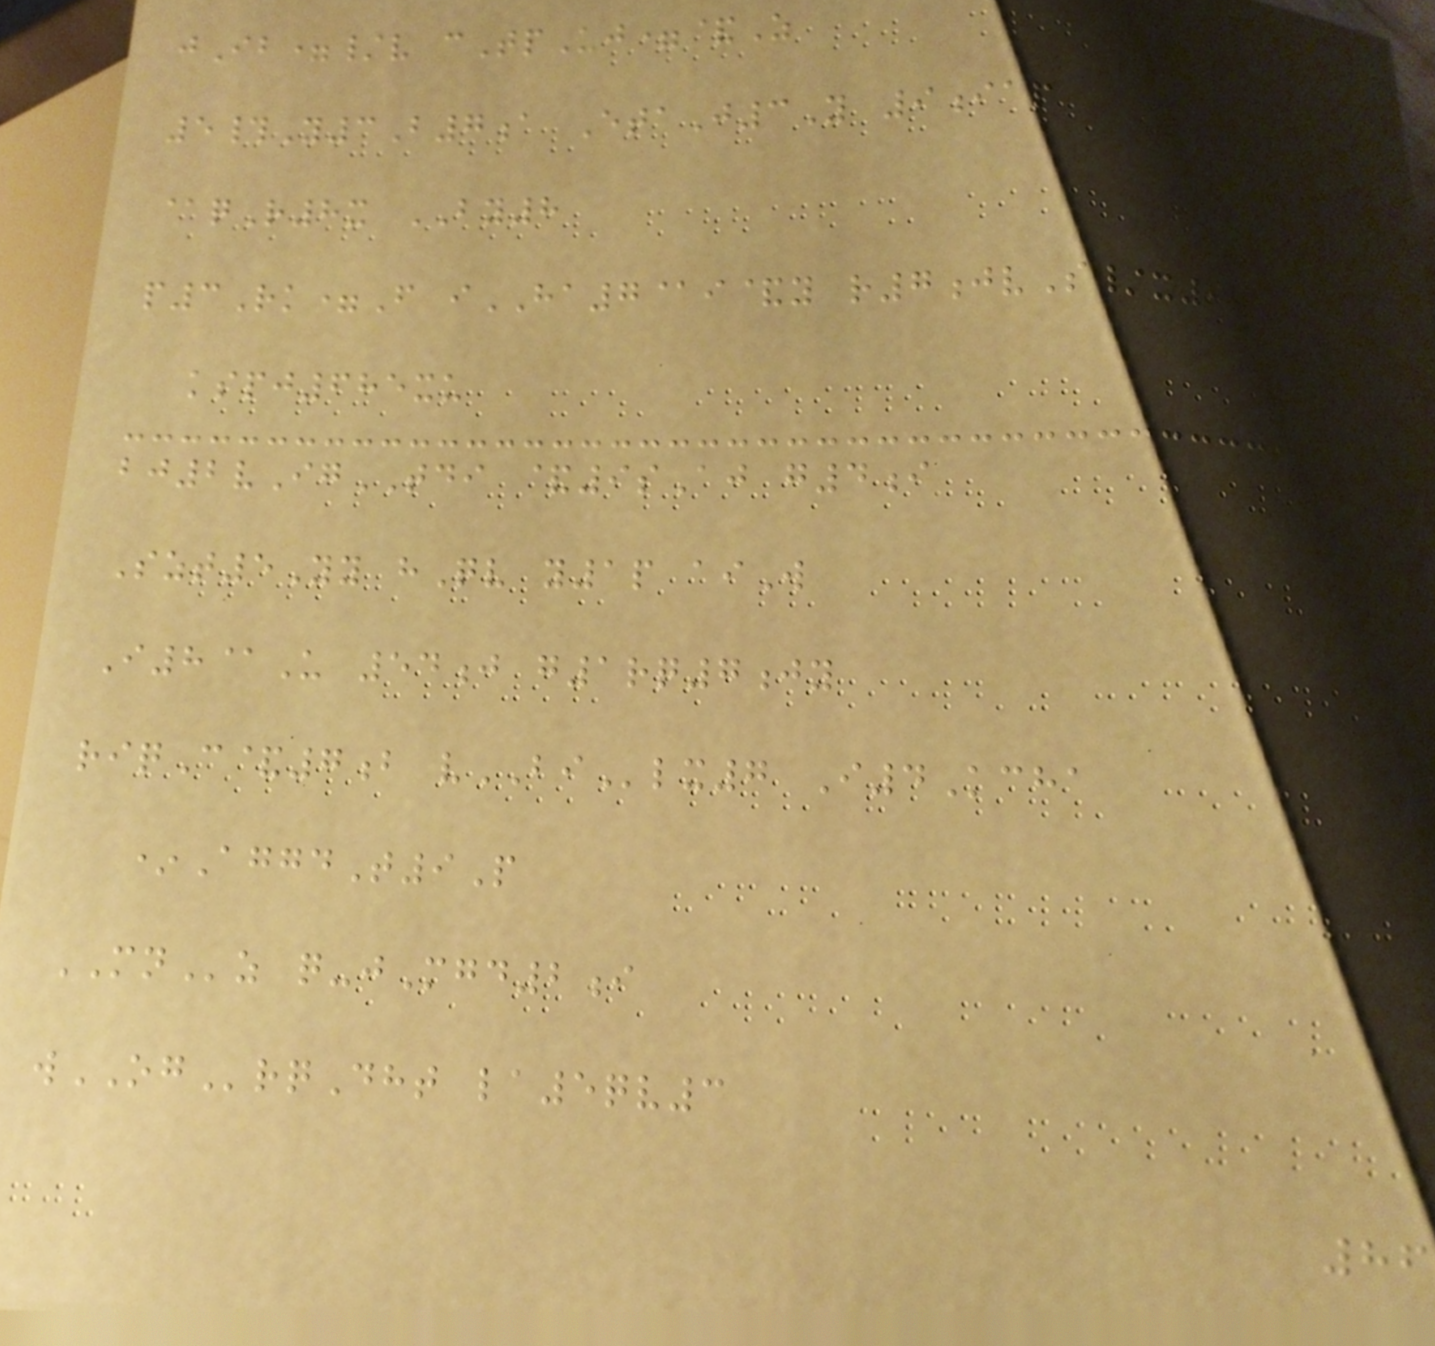jIb=/v cTpUj=&Z
5#Y3B7a EtaJ3Y 9iap
@qR8x BY8
p3Rk=F iHA7@i&y r7jvS/x9
kspj685xu
bj2vIgTDI &9sAj g4i
Szt5Yy hQv y1p aiW
I8@U 54j g1rq7jy
riqC&7b vBIlx7 I4Kcha
*AggdT9P
MNz q-jMgd2i
wOGrqDht la5qv3
86
